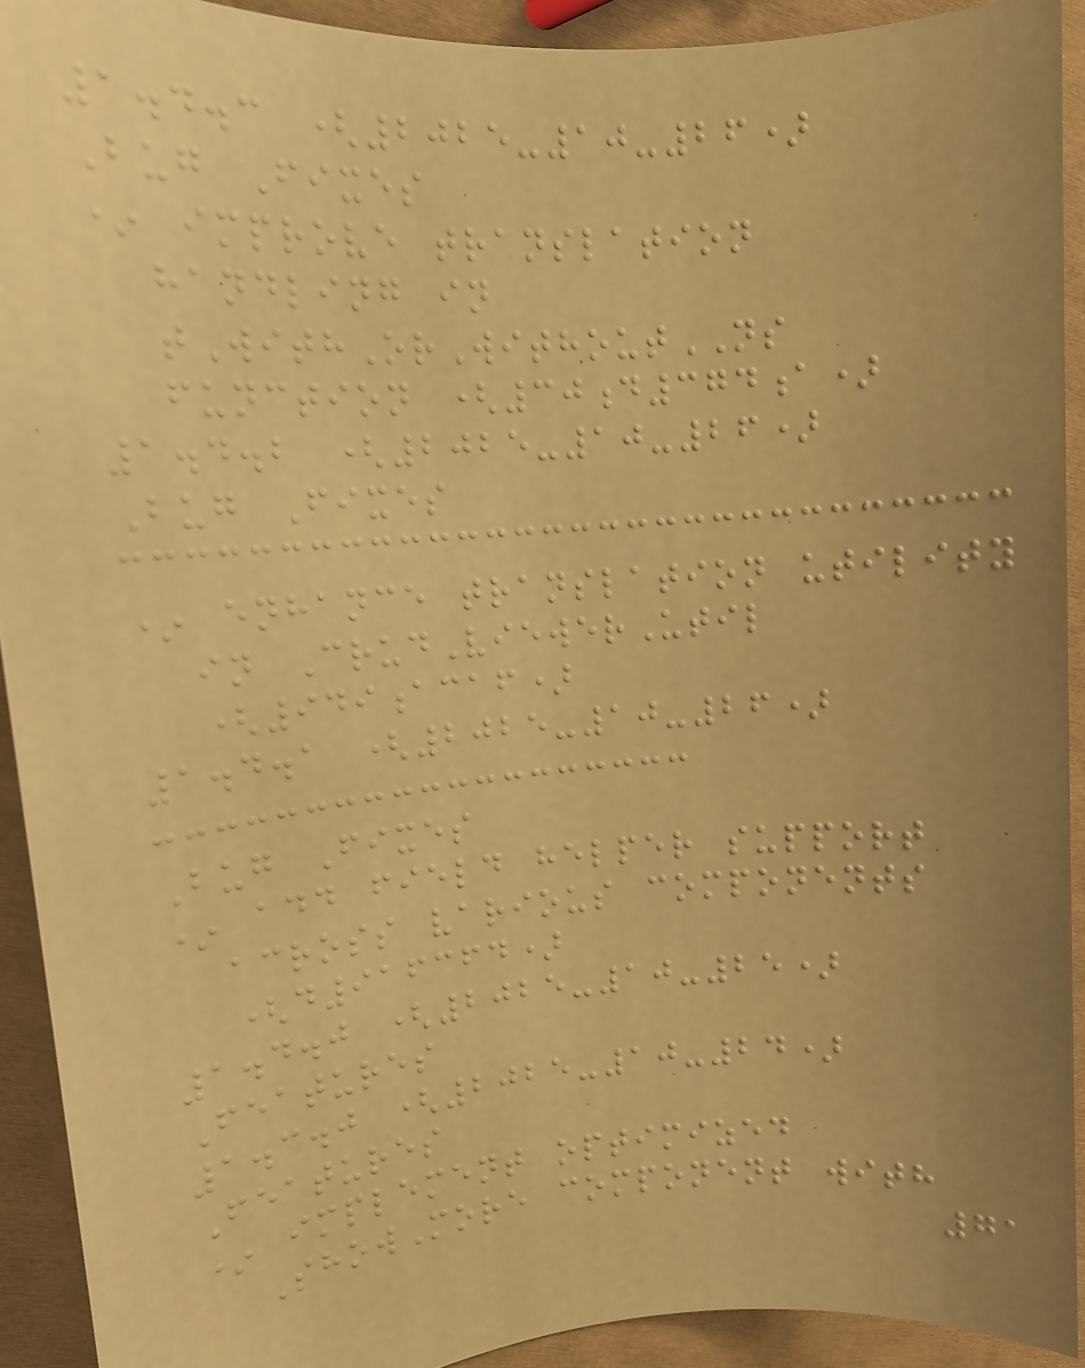1.4.3 (2025-10-26)
Bug Fixes
* improve translation
handling in
tWithOrWithoutNS
function (30d374a)
1.4.2 (2025-10-26)
Bug Fixes
* enhance translation utility
in CrudViewerUtil
(949acaf)
1.4.1 (2025-10-26)
Bug Fixes
* add field helper support
across various components
(d916364)
1.4.0 (2025-10-25)
Features
1.3.0 (2025-10-24)
Features
* implement optimized
ShowMore component with
71
